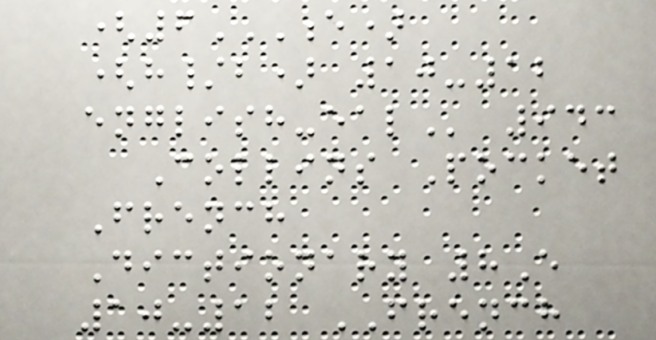(6E)
(H/B) 10-12
ENGLISH-EAL 943
Collins Pocket
French
Dictionary 8E
10-12 FRENCH
